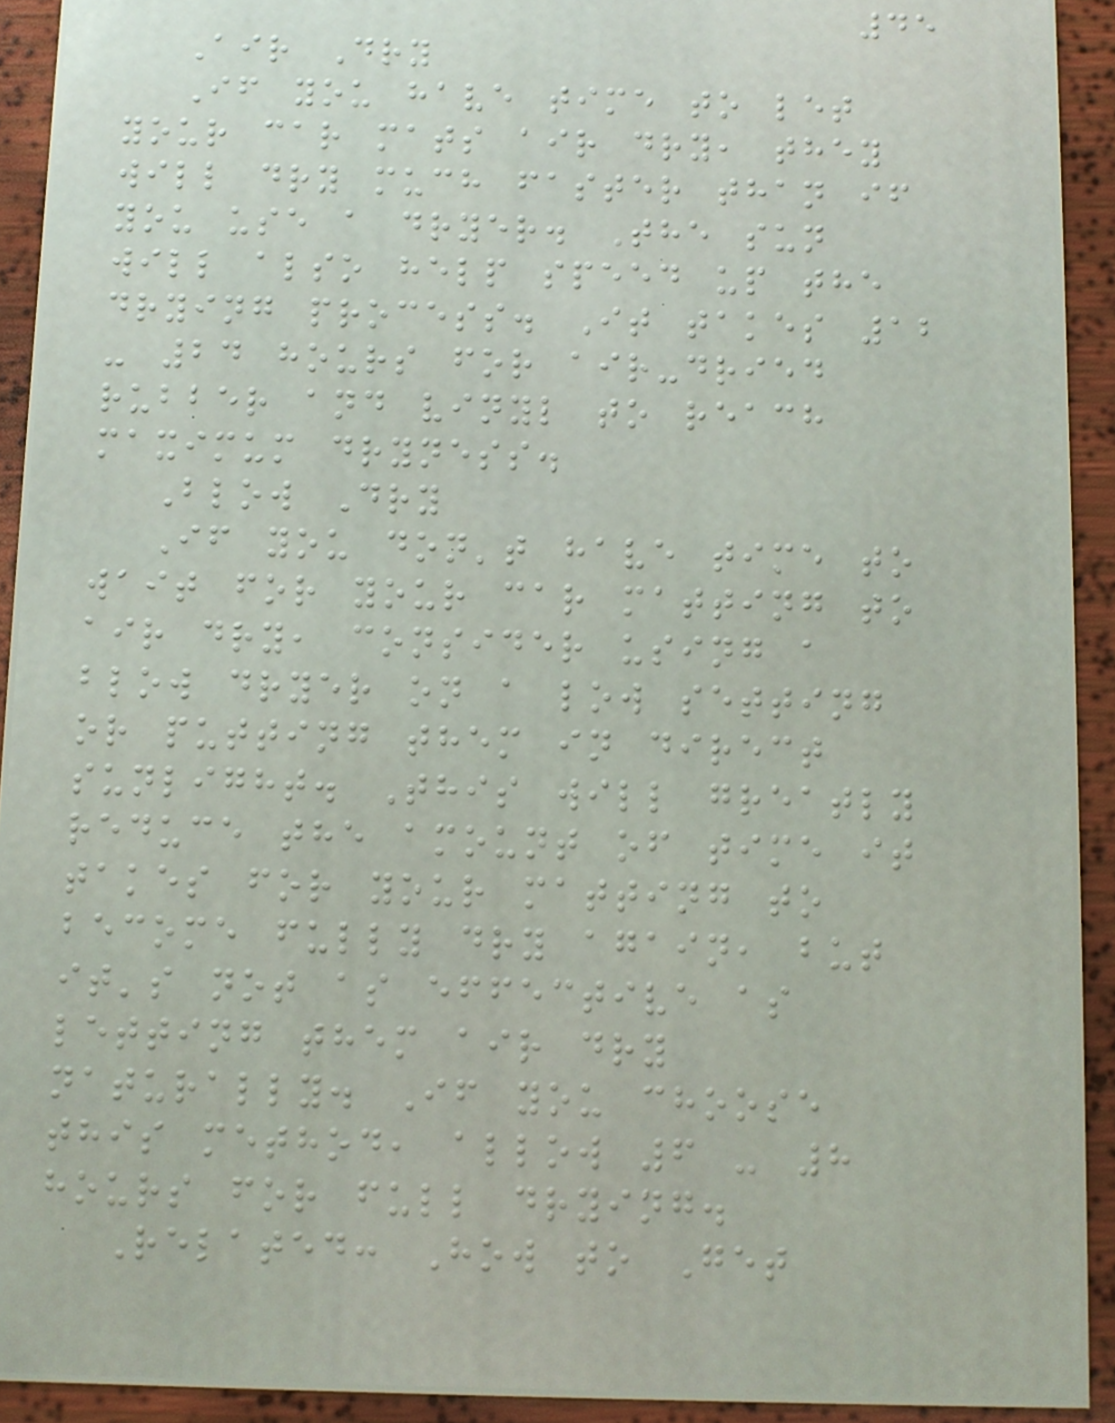45
Air Dry
If you have time to let
your car mats air dry, they
will dry much faster than if
you use a dryer. The sun
will also help speed up the
drying process. It takes 12
- 24 hours for air-dried
rubber and vinyl to reach
maximum dryness.
Blow Dry
If you don't have time to
wait for your car matting to
air dry, consider using a
blow dryer on a low setting
or putting them in direct
sunlight. This will greatly
reduce the amount of time it
takes for your matting to
become fully dry again, but
it's not as effective as
letting them air dry
naturally. If you choose
this method, allow 6 - 8
hours for full drying.
Related: How to Get
